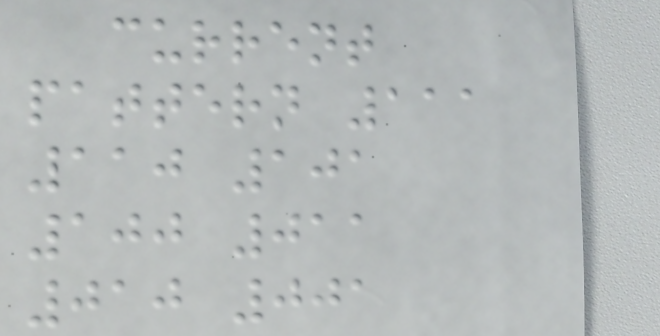current
pattern 111
110 101
100 011
010 001
